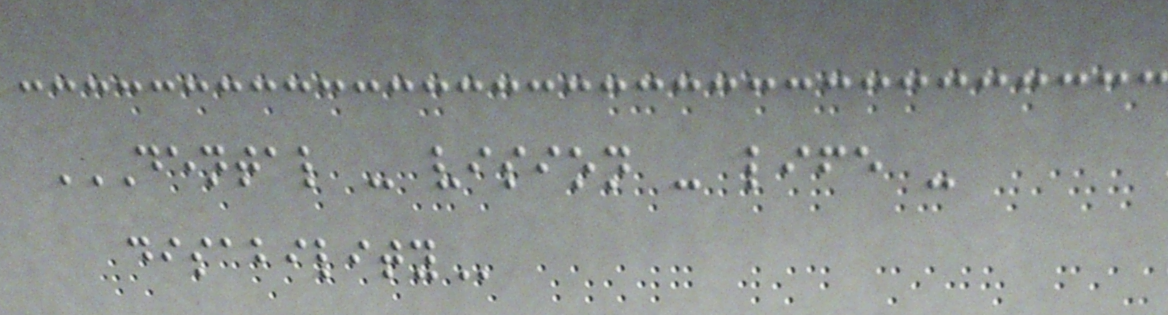DENTAL - VISION - LIFE -
DISABILITY
